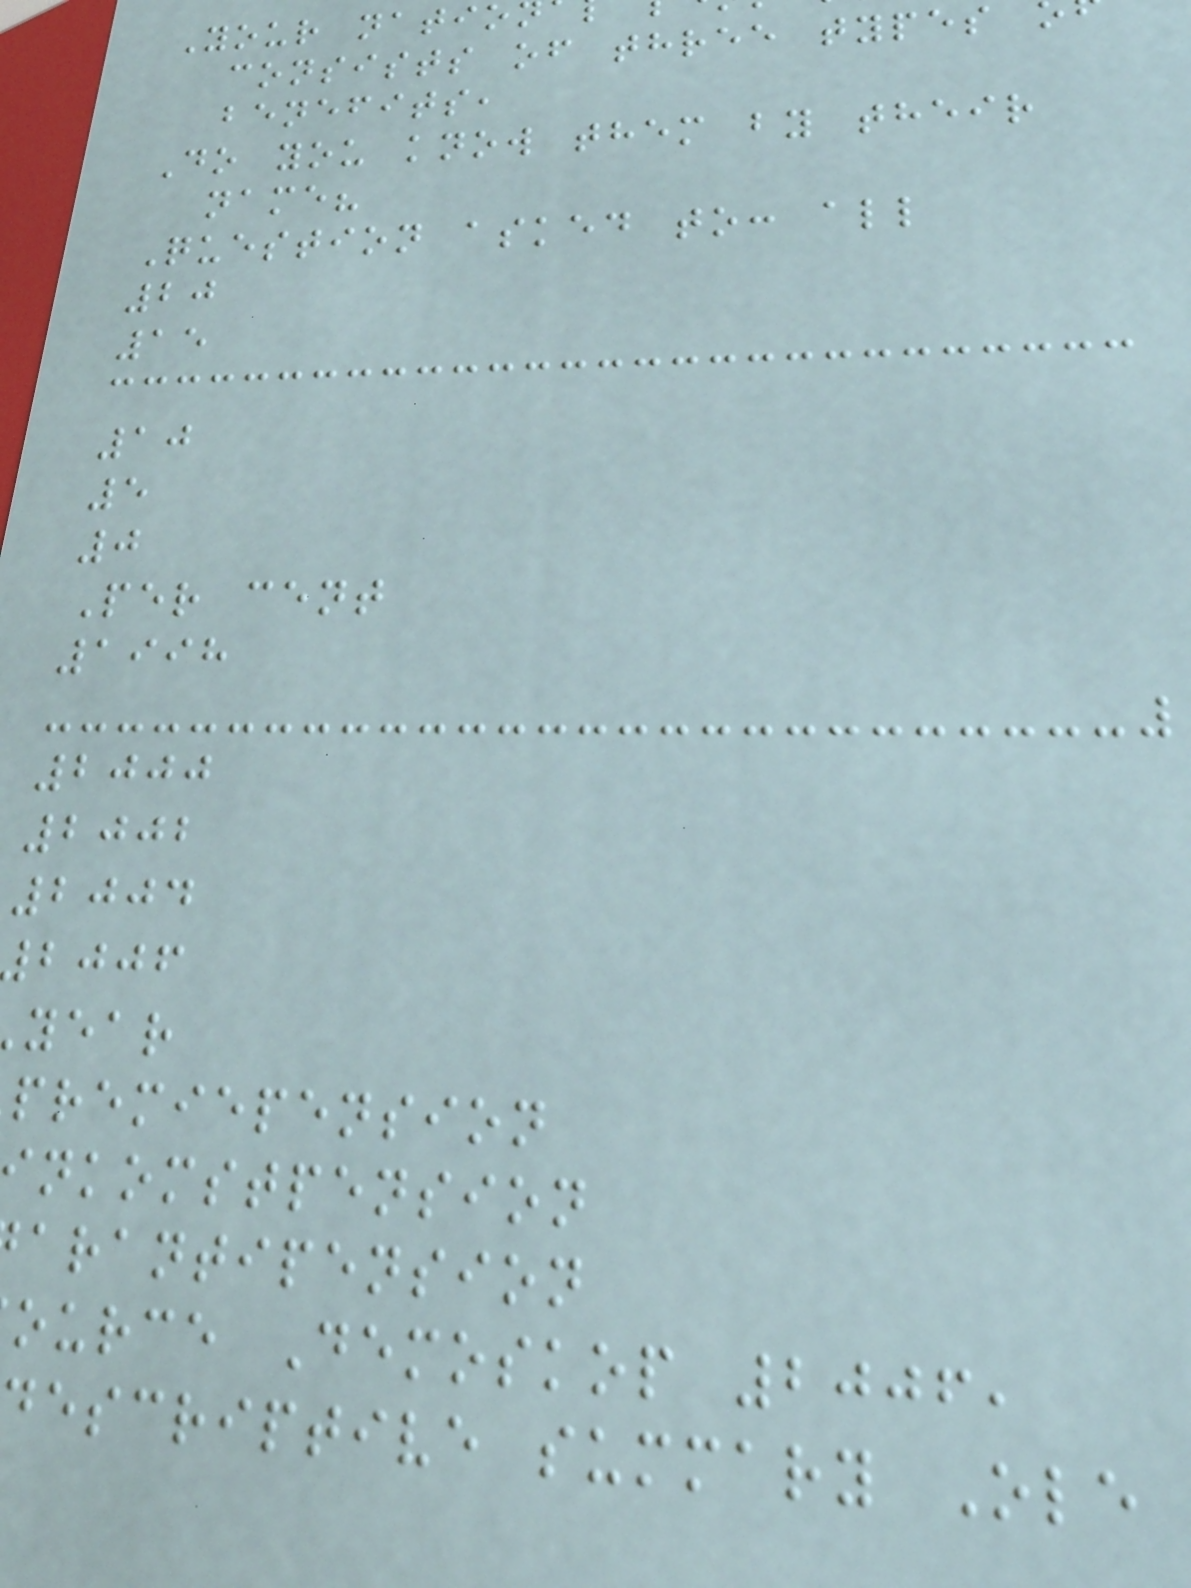Your natio
consists of three types
benefits,
Do you know them by their
name?
Question asked to: all
20
15
10
5
0
Per cent
1998
2000
2002
2004
bjjf
year
premiepension
nkomstpension
arantipension
ource Demoskop 2006,
escriptive summary Ole
